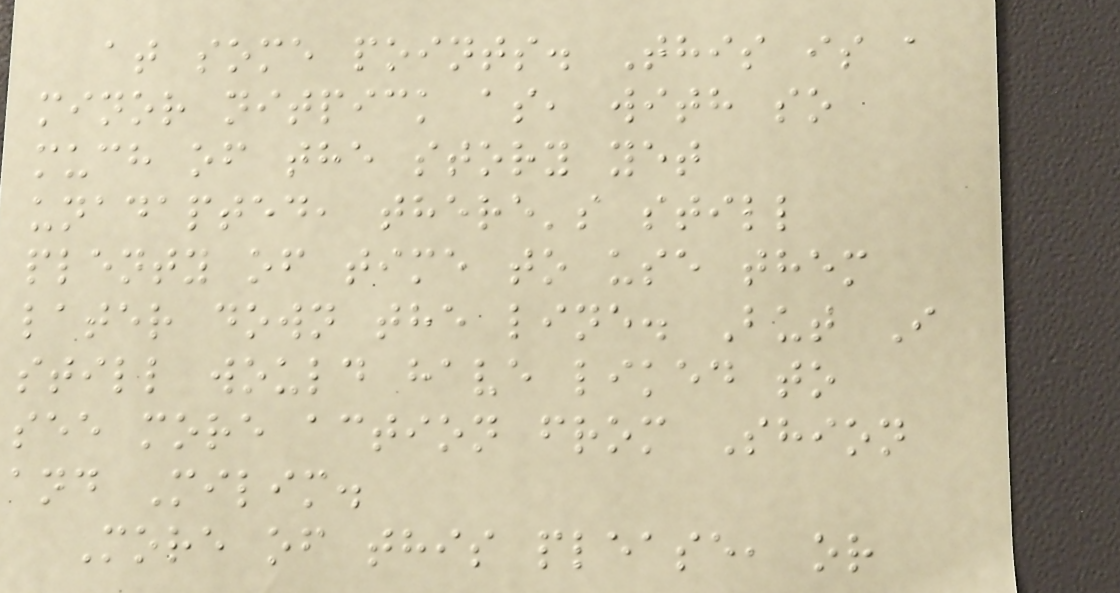at some points. This is a
minor nitpick as, with so
much of the story yet
unadapted, there's still
plenty of time to use them
later down the line. But I
still would have liked to
see more action from Shion
and Milim.
More of this please, or
